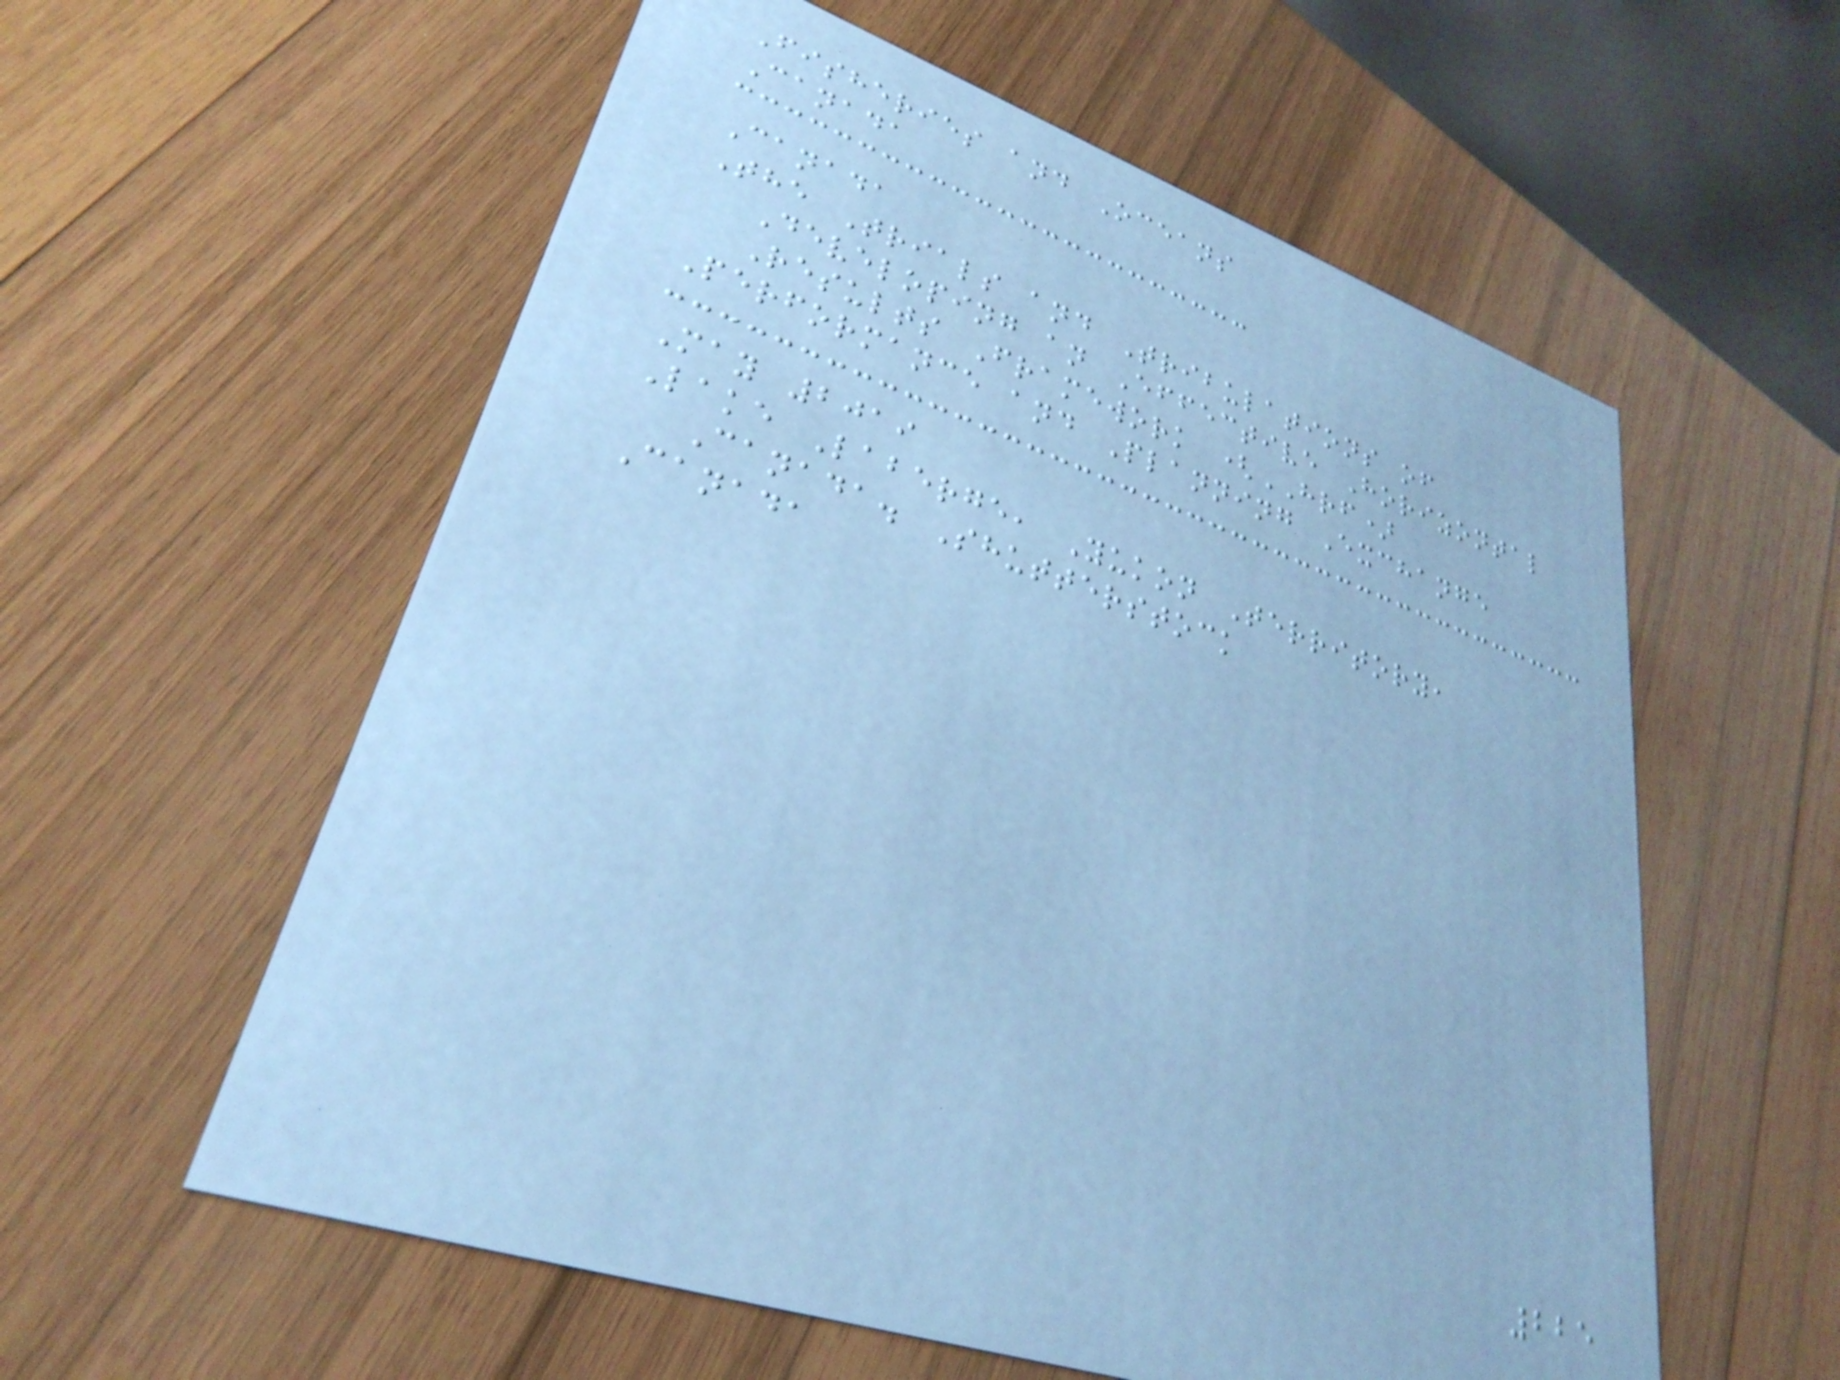Fisheries and Oceans
Canada
Canada
The Trials and Tribulations of
Developing an Effective Horizontal
Results Framework (HRF)
Performance and Planning Exchange
May 2019
Lake Laberge, Yukon Territory,
Canada. Shutterstock
Canada
225
